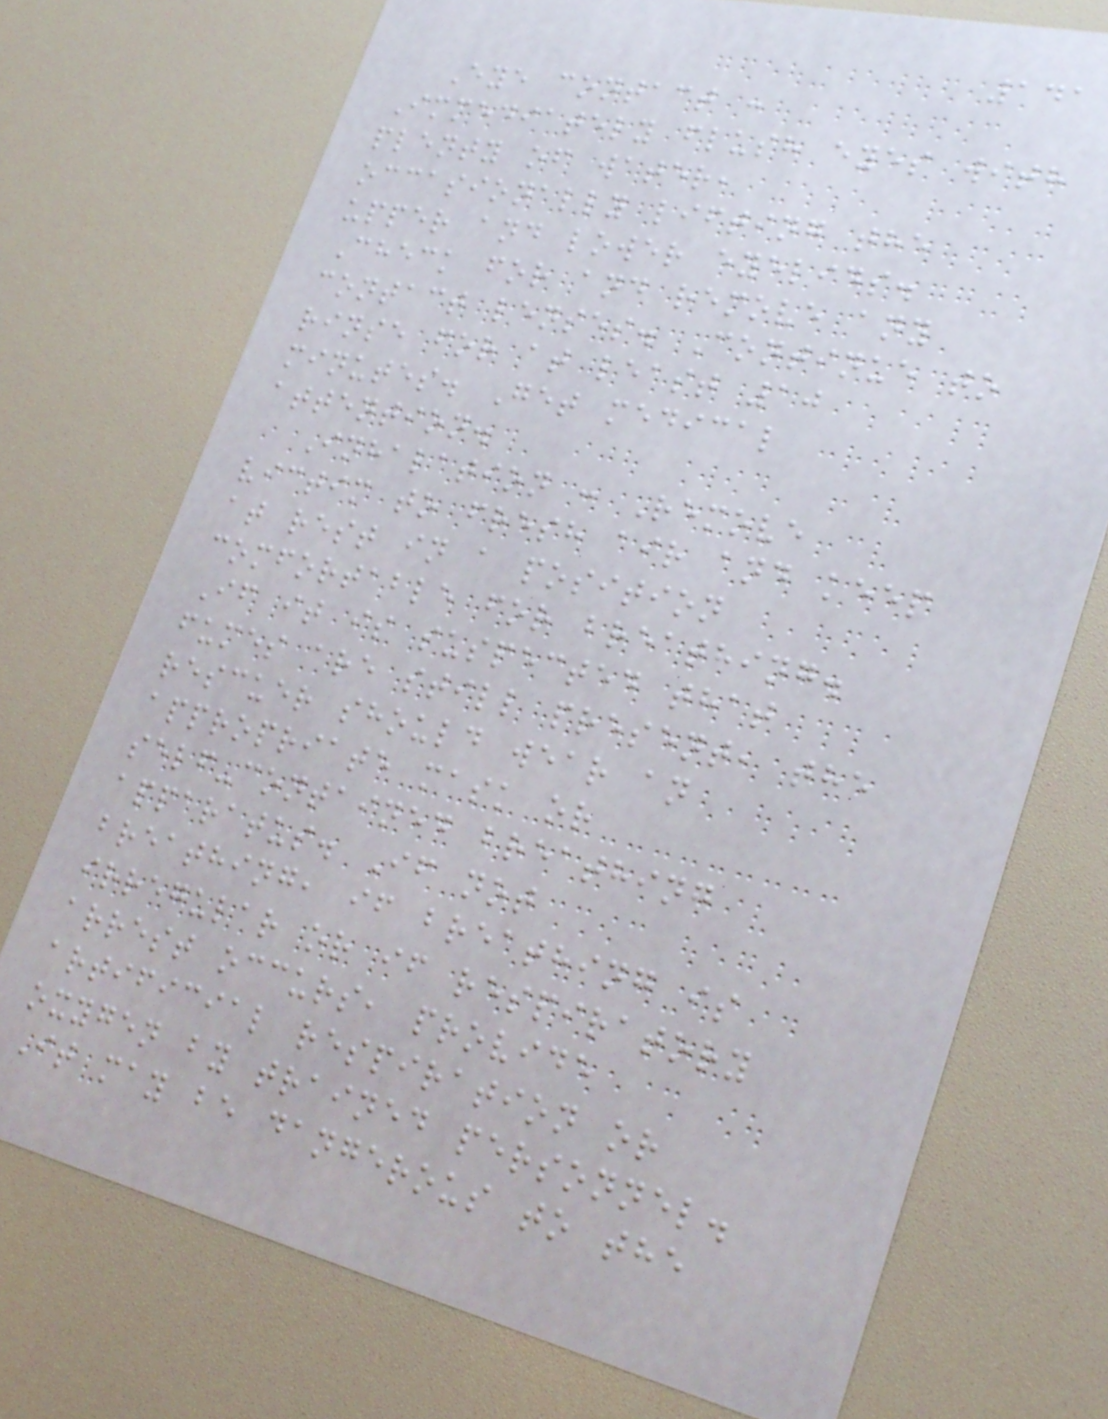141
Eye contact :
Immediately flush eyes with
plenty of water,
occasionally lifting the
upper and lower eyelids.
Check for and remove any
contact lenses. Continue to
rinse for at least 10
minutes. Get medical
attention.
Inhalation : Remove
victim to fresh air and keep
at rest in a position
comfortable for breathing.
If it is suspected that
fumes are still present, the
rescuer should wear an
appropriate mask or
self-contained breathing
apparatus. If not
breathing, if breathing is
irregular or if respiratory
arrest occurs, provide
artificial respiration or
oxygen by trained personnel.
It may be dangerous to the
